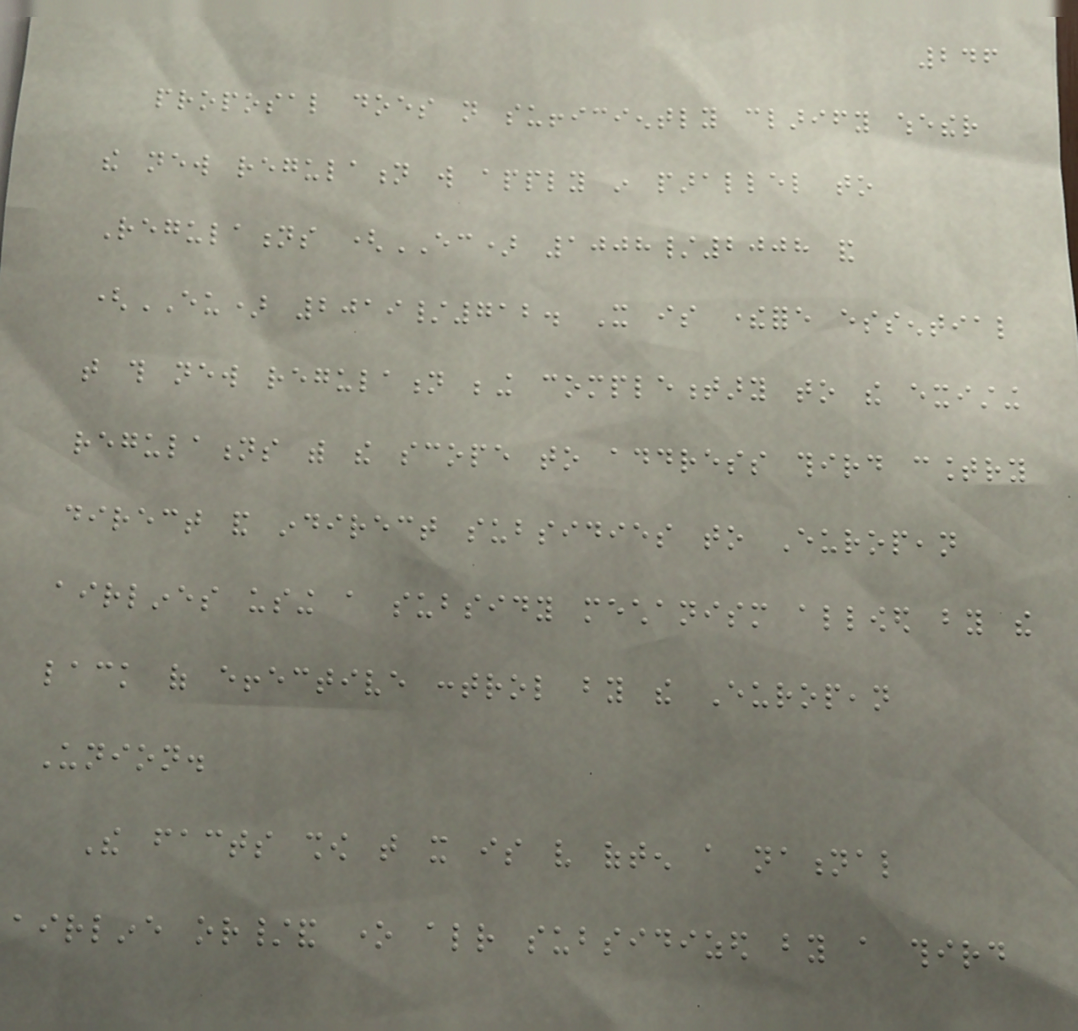246
proposal does not sufficiently clarify whether
the new regulation will apply in parallel to
Regulations (EC) 1008/2008 and
(EU) 2019/712. It is therefore essential
that this new regulation being complementary to the existing
regulations with the scope to address third country
direct and indirect subsidies to European
airlines using a subsidy mechanism allowed by the
lack of effective control by the European
Union.
The facts show that it is very often a national
airline or/and one already subsidized by a third
